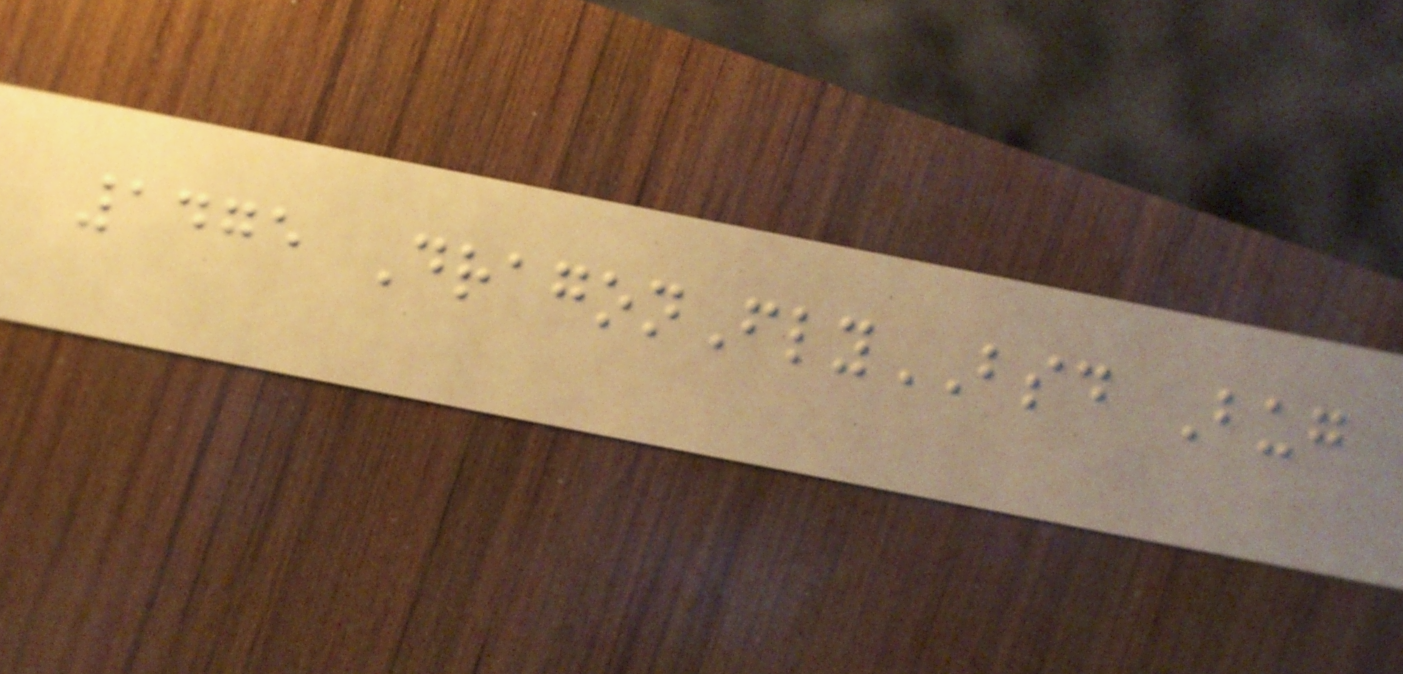1475 DragonFlyBSD Bug
